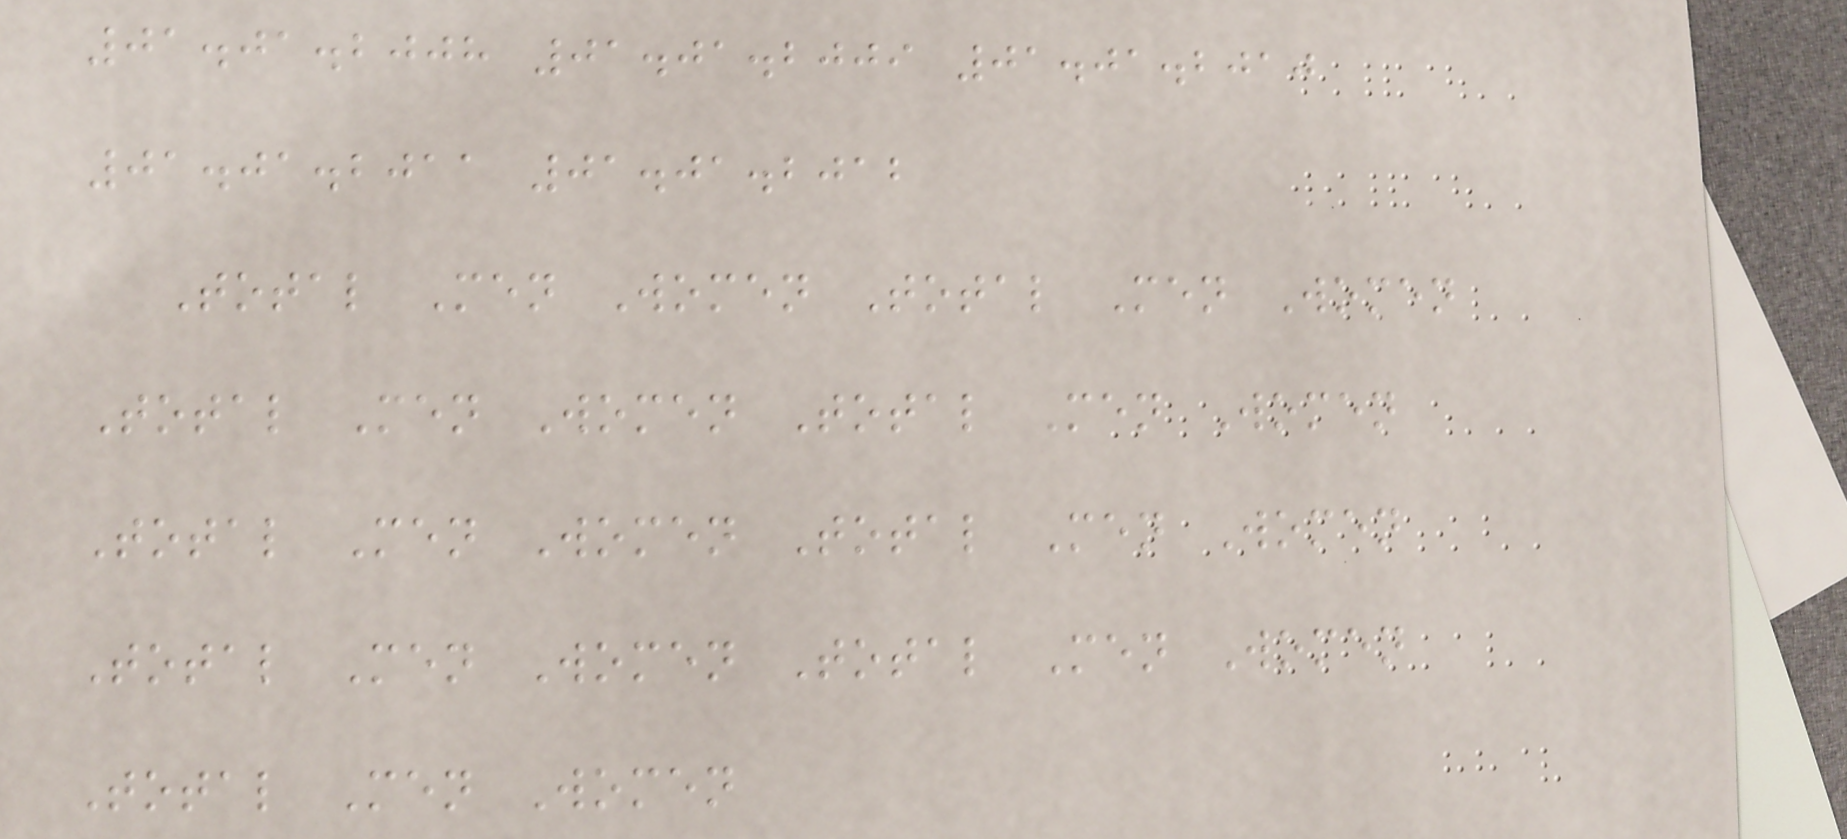01.01.2008 01.01.2009 01.01.2010
01.01.2011 01.01.2012
Total Men Women Total Men Women
Total Men Women Total Men Women
Total Men Women Total Men Women
Total Men Women Total Men Women
Total Men Women
